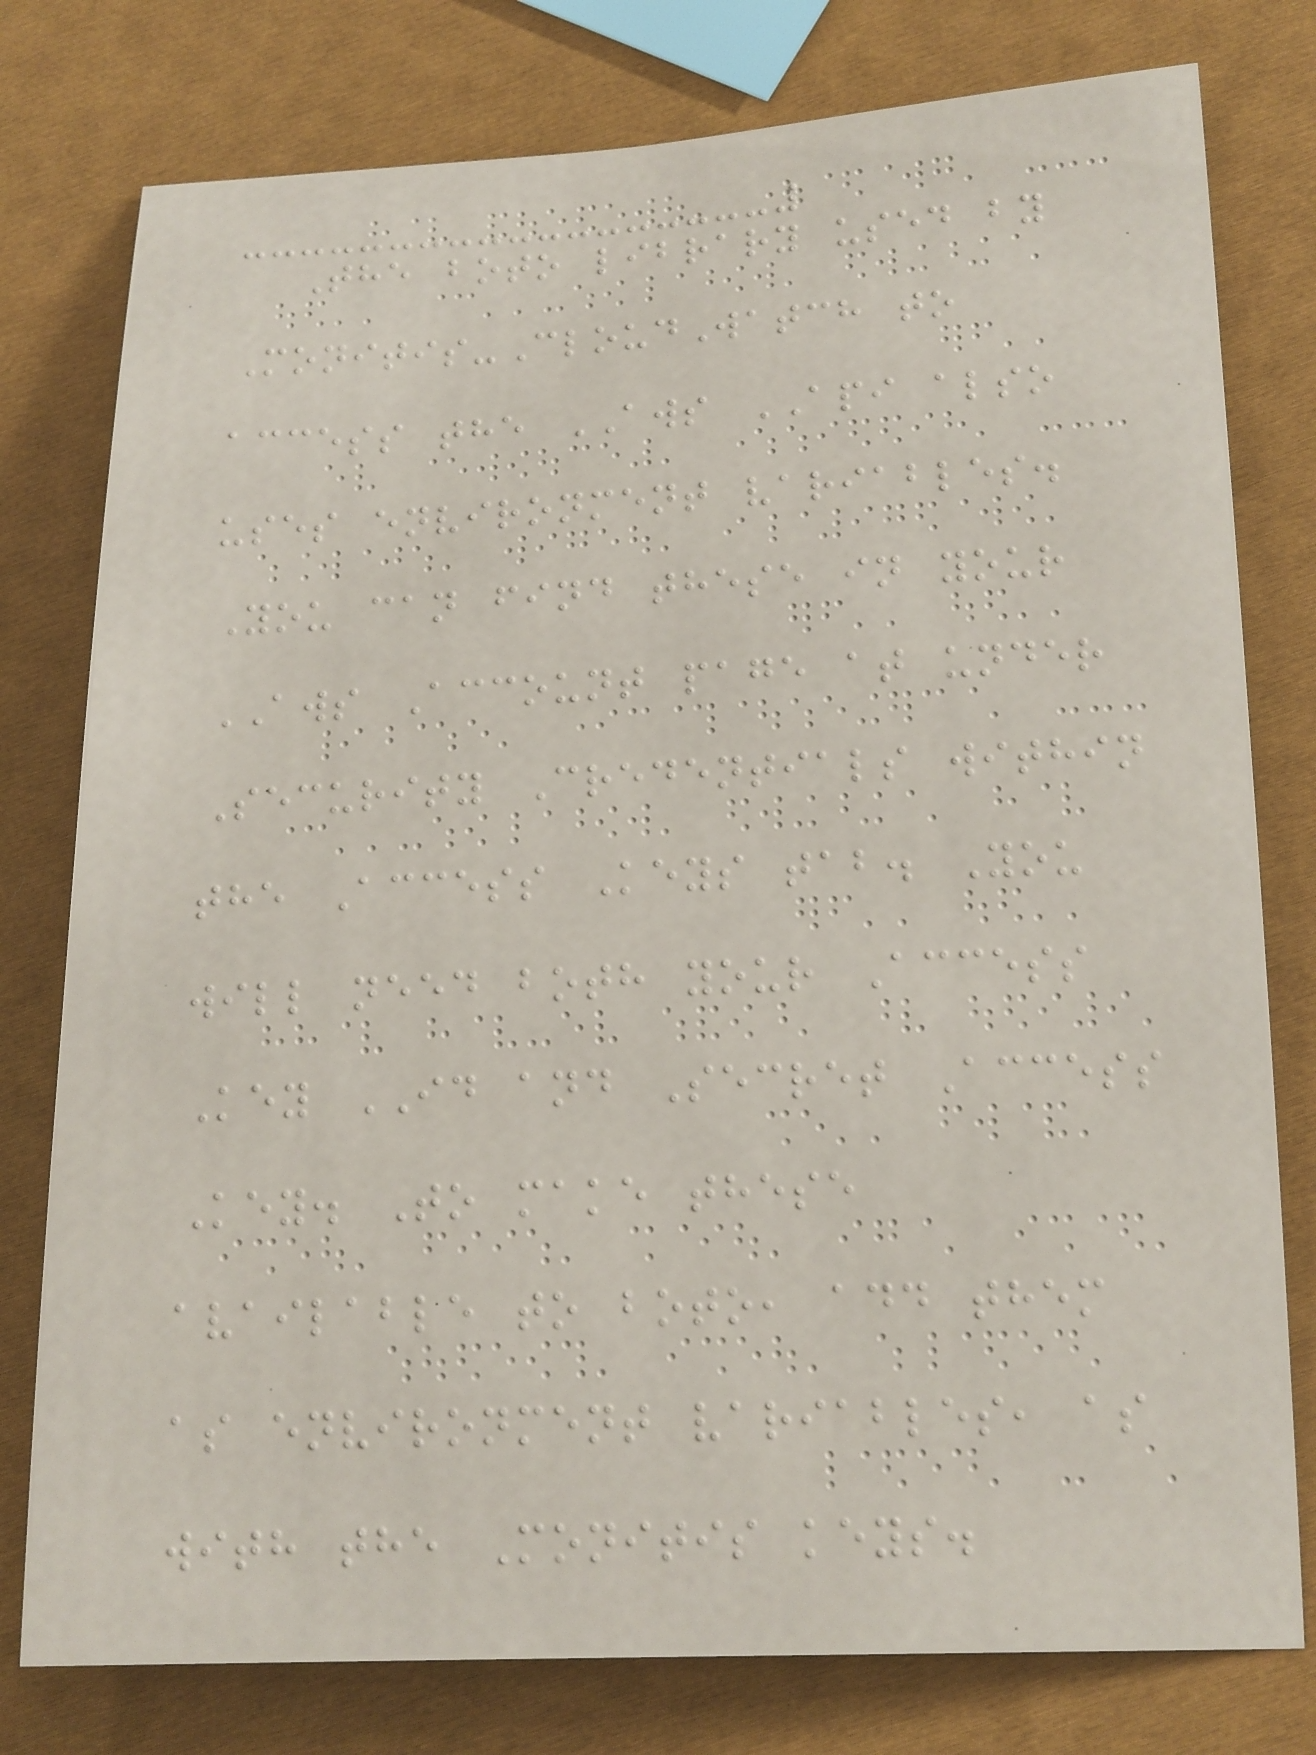The boto library used by
Monitis-CloudWatch to
access the AWS API also
uses environment variables.
You can find these in your
AWS Account page at under
Security Credentials within
the Access Keys tab. You
will need both your Access
Key ID and Secret Access
Key. To make these
available to boto, add them
as environment variables, as
with the Monitis keys.
